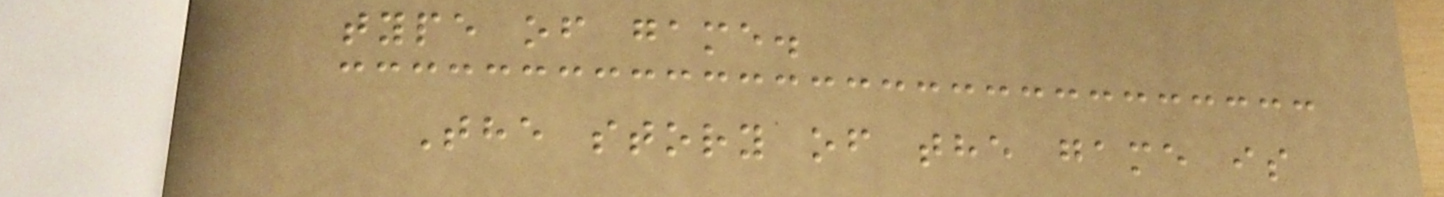type of game.
The story of the game is
